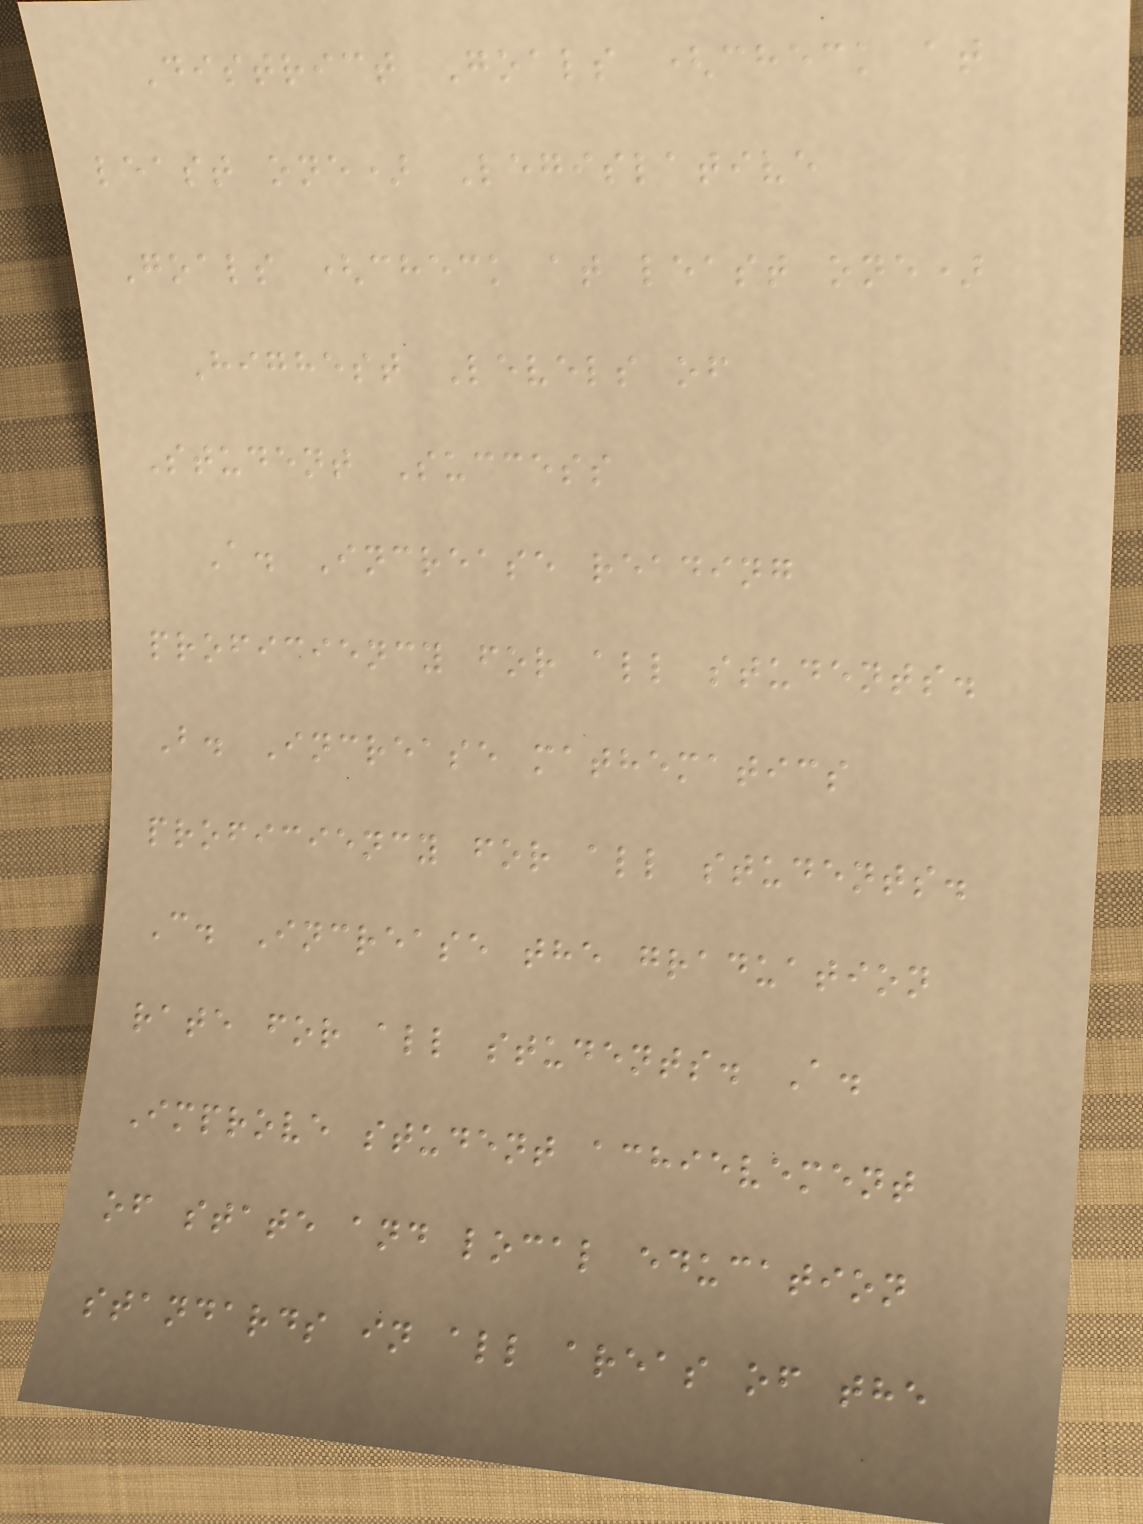District Goals (check at
least one) Legislative
Goals (check at least one)
Highest Levels of
Student Success
A. Increase reading
proficiency for all students.
B. Increase mathematics
proficiency for all students.
C. Increase the graduation
rate for all students. A.
Improve student achievement
of state and local education
standards in all areas of the
